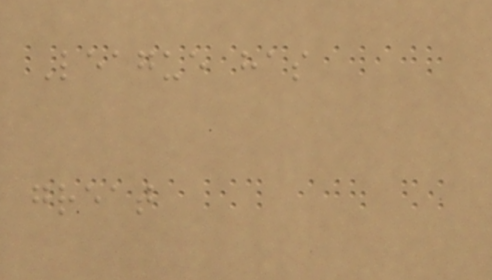League has
great
